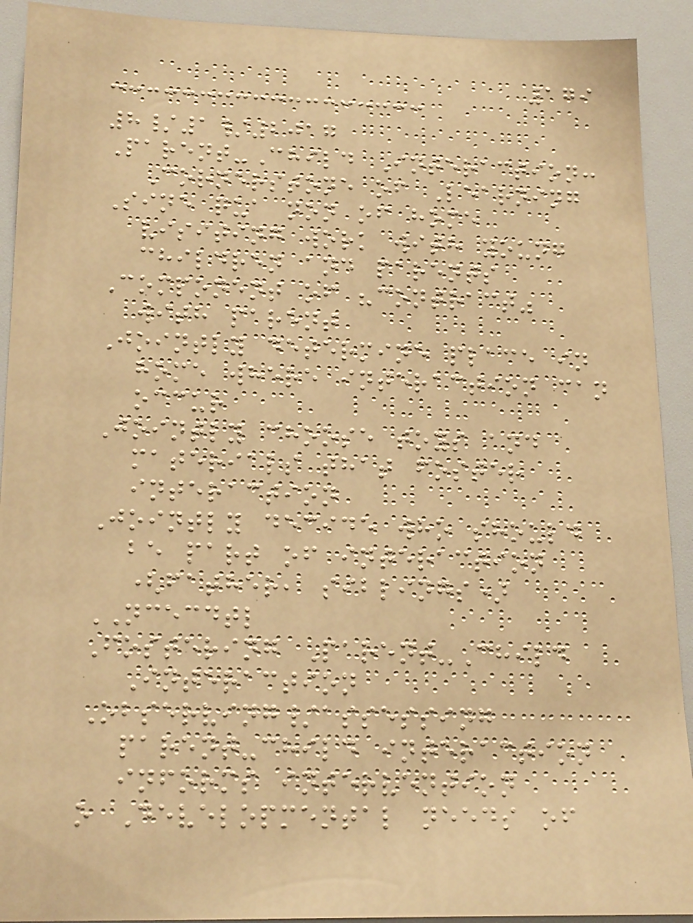179
8/1/2017
Parent-Child Interaction:
Cornerstone of Learning
Sine qua non of home
visiting work with young
children and parents
Component of "contract"
with parent
Jointly determine place in
home where interaction can
occur
Jointly choose toys and
materials that foster
interaction
Jointly decide who should
be part of interaction
(father, siblings)
NCECDTL
Fostering Parent-Child
Interaction
Observing/assessing
parent-child interaction
informs intervention
o Developmental needs of
